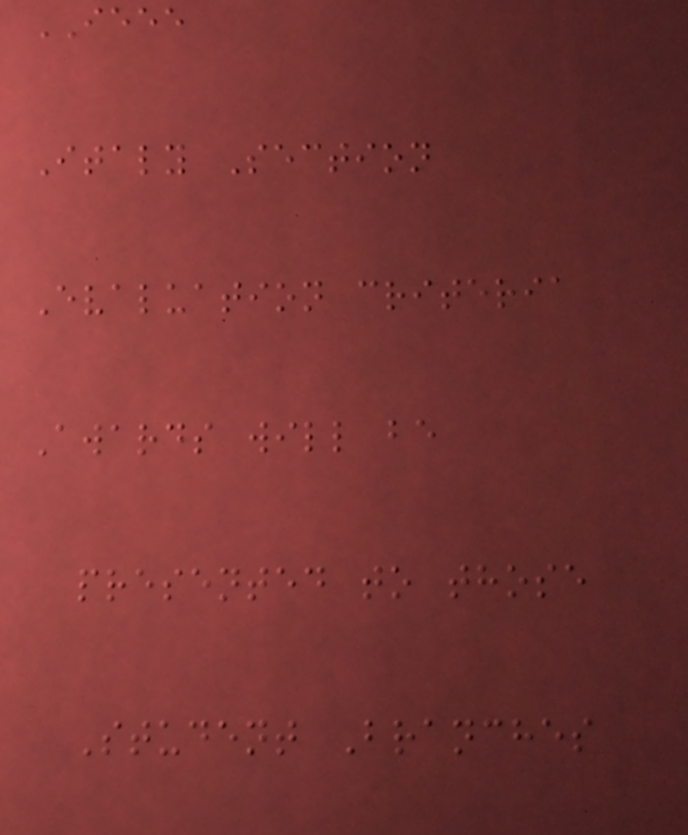IEEE
Italy Section
Evaluation criteria
Awards will be
presented to those
Student Branches
